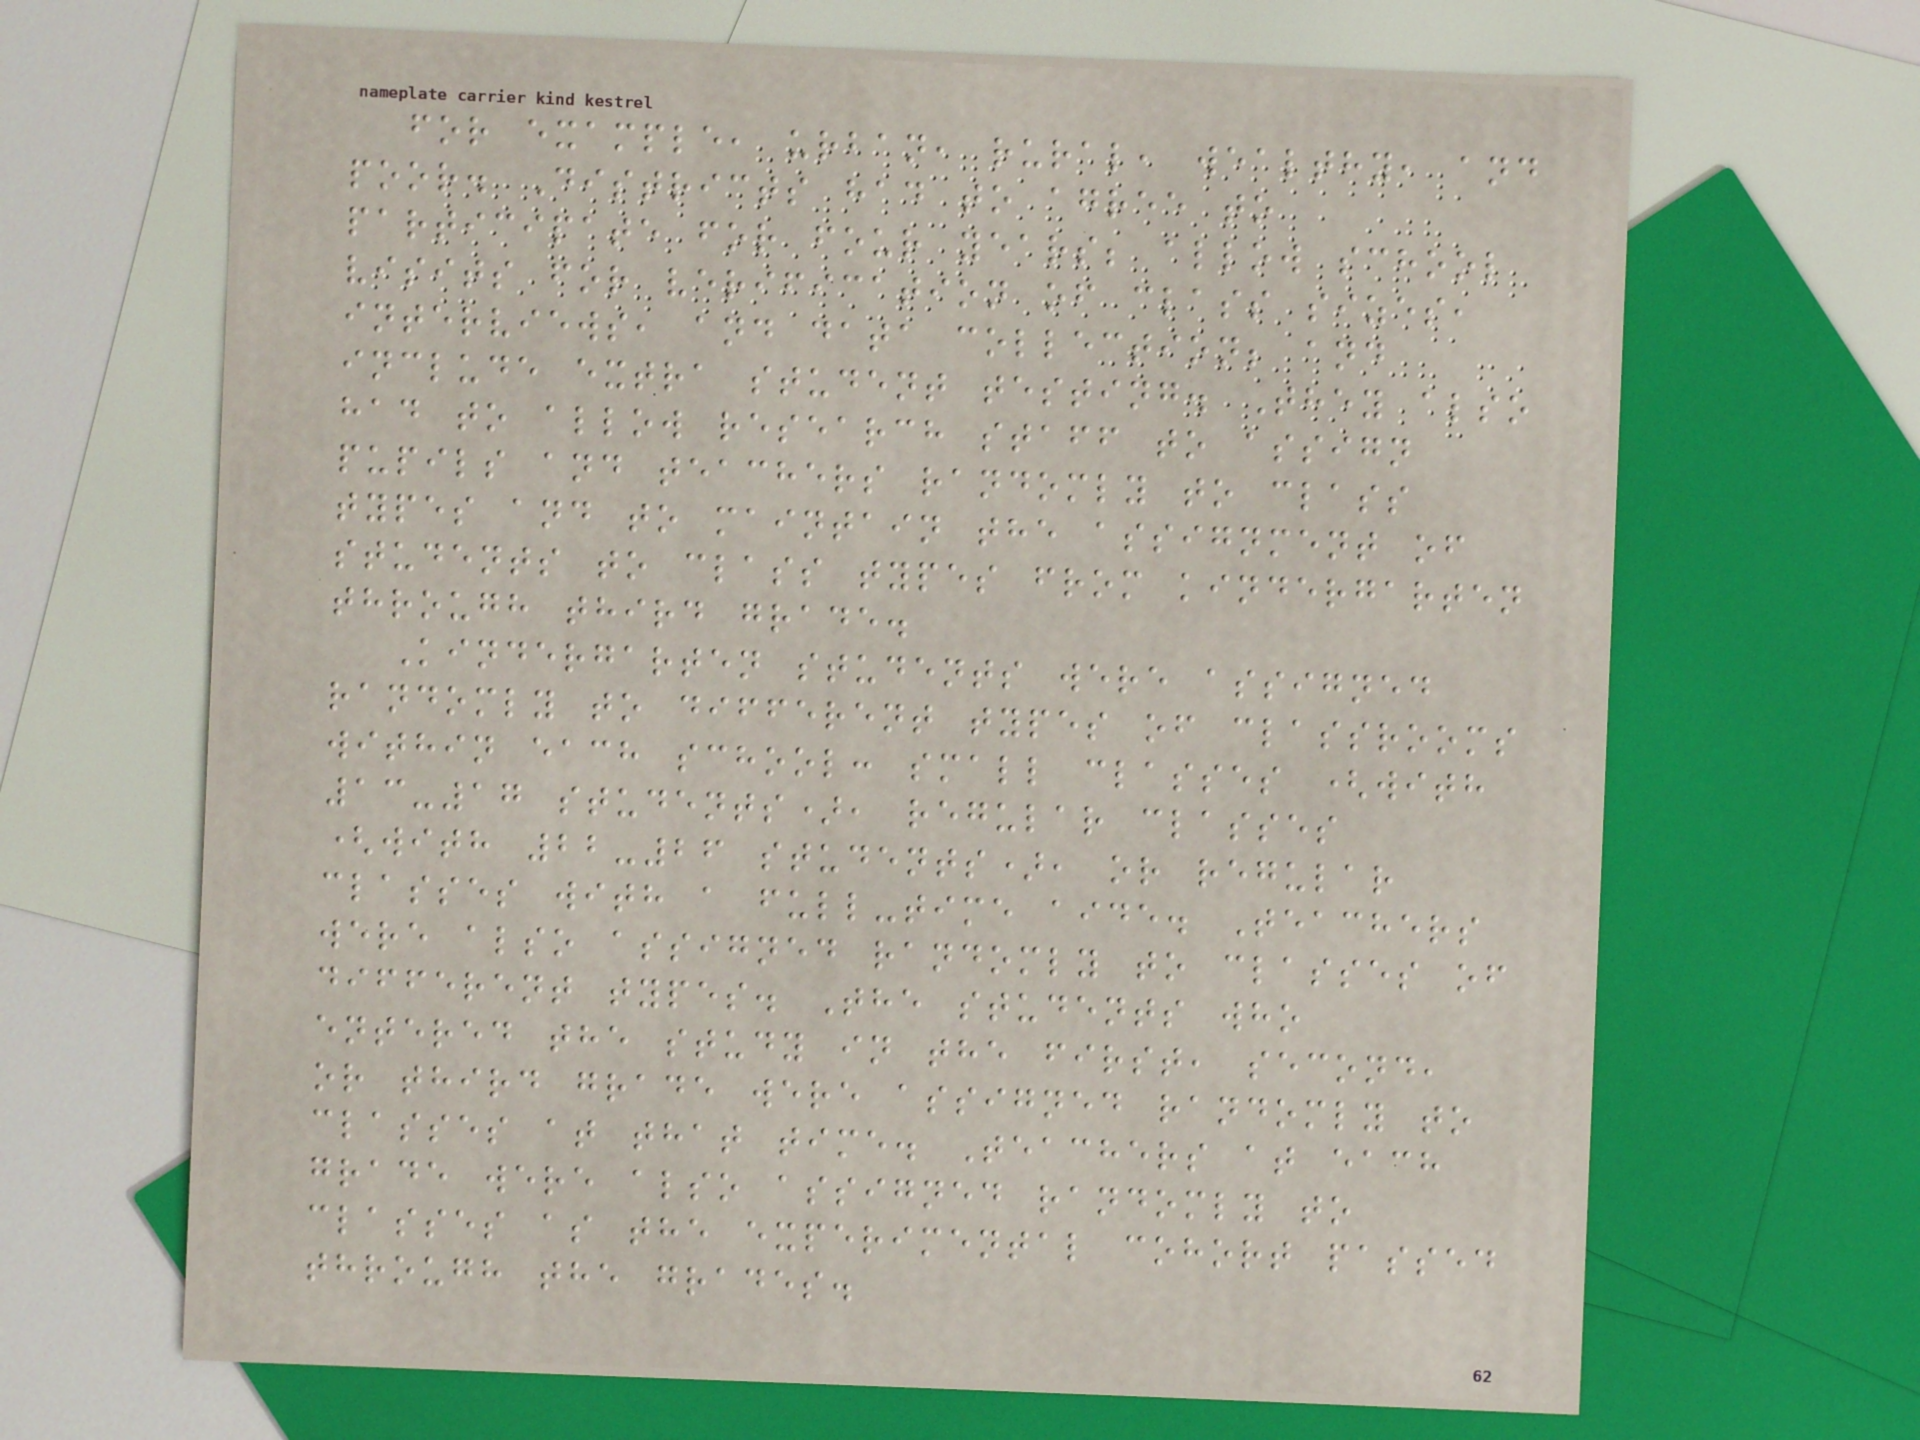for example, urban, rural, wealthy, and
poor. Districts had to agree to
participate for four years; allow school
visits for verification of class sizes,
interviews, and data collection; and
include extra student testing. They also
had to allow research staff to assign
pupils and teachers randomly to class
types and to maintain the assignment of
students to class types from kindergarten
through third grade.
Kindergarten students were assigned
randomly to different types of classrooms
within each school: small classes (with
13-17 students), regular classes
(with 22-26 students), or regular
classes with a full-time aide. Teachers
were also assigned randomly to classes of
different types. The students who
entered the study in the first, second,
or third grade were assigned randomly to
classes at that time. Teachers at each
grade were also assigned randomly to
classes as the experimental cohort passed
through the grades.
